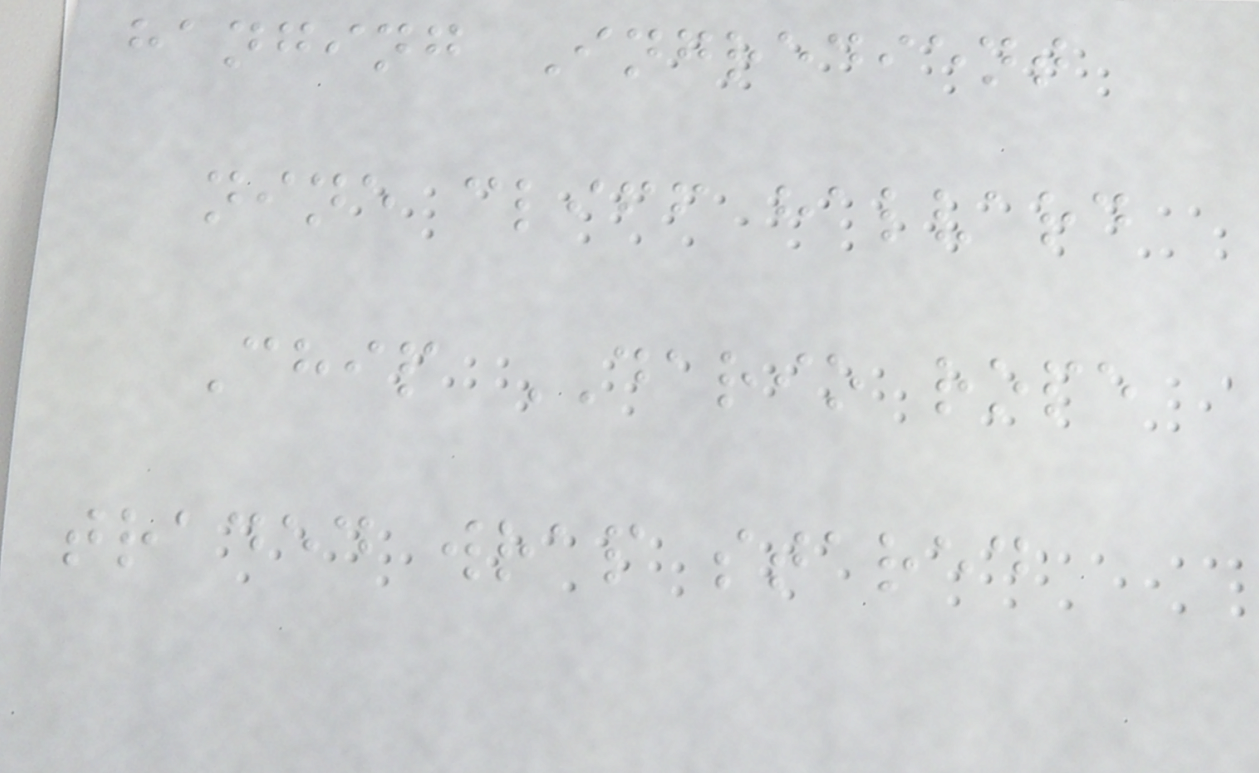hanging Ingredient
nine cliff halvard
Chip DARIO rope
traded wrap stared
